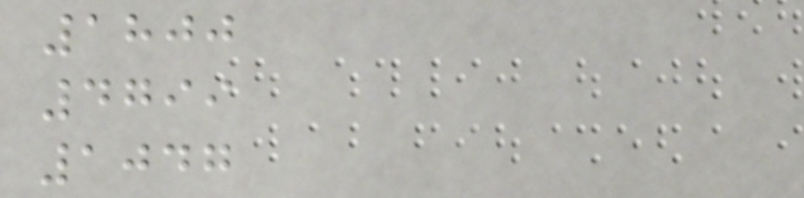1800
4799
1047
